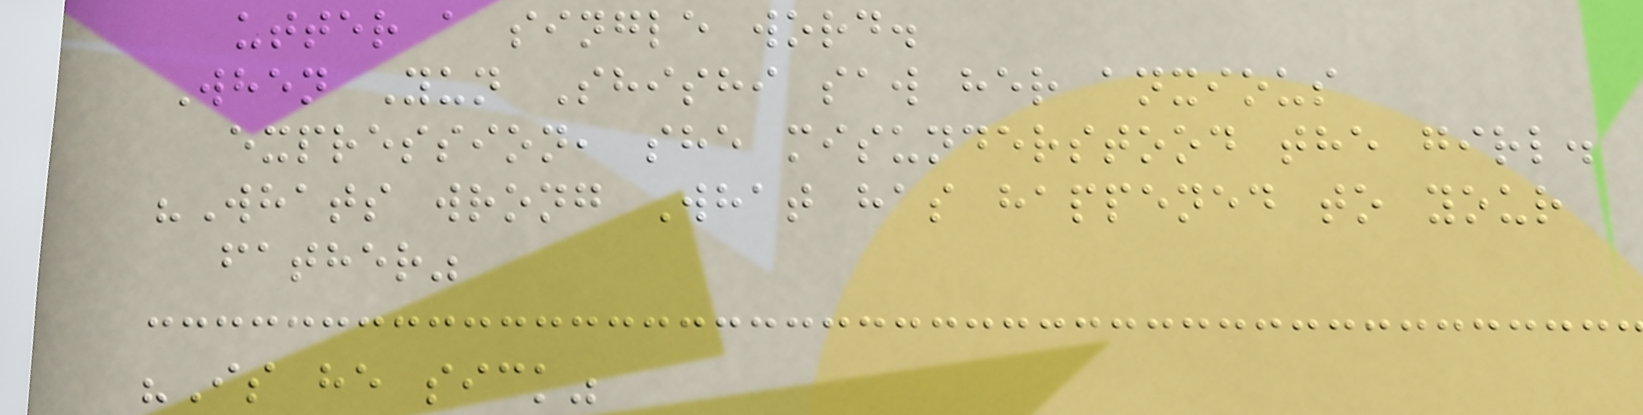utter a single word.
When Yun Shishi saw her anxious
expression, she misunderstood the girl.
"Whats wrong What has happened to your
father"
"Is he sick"
